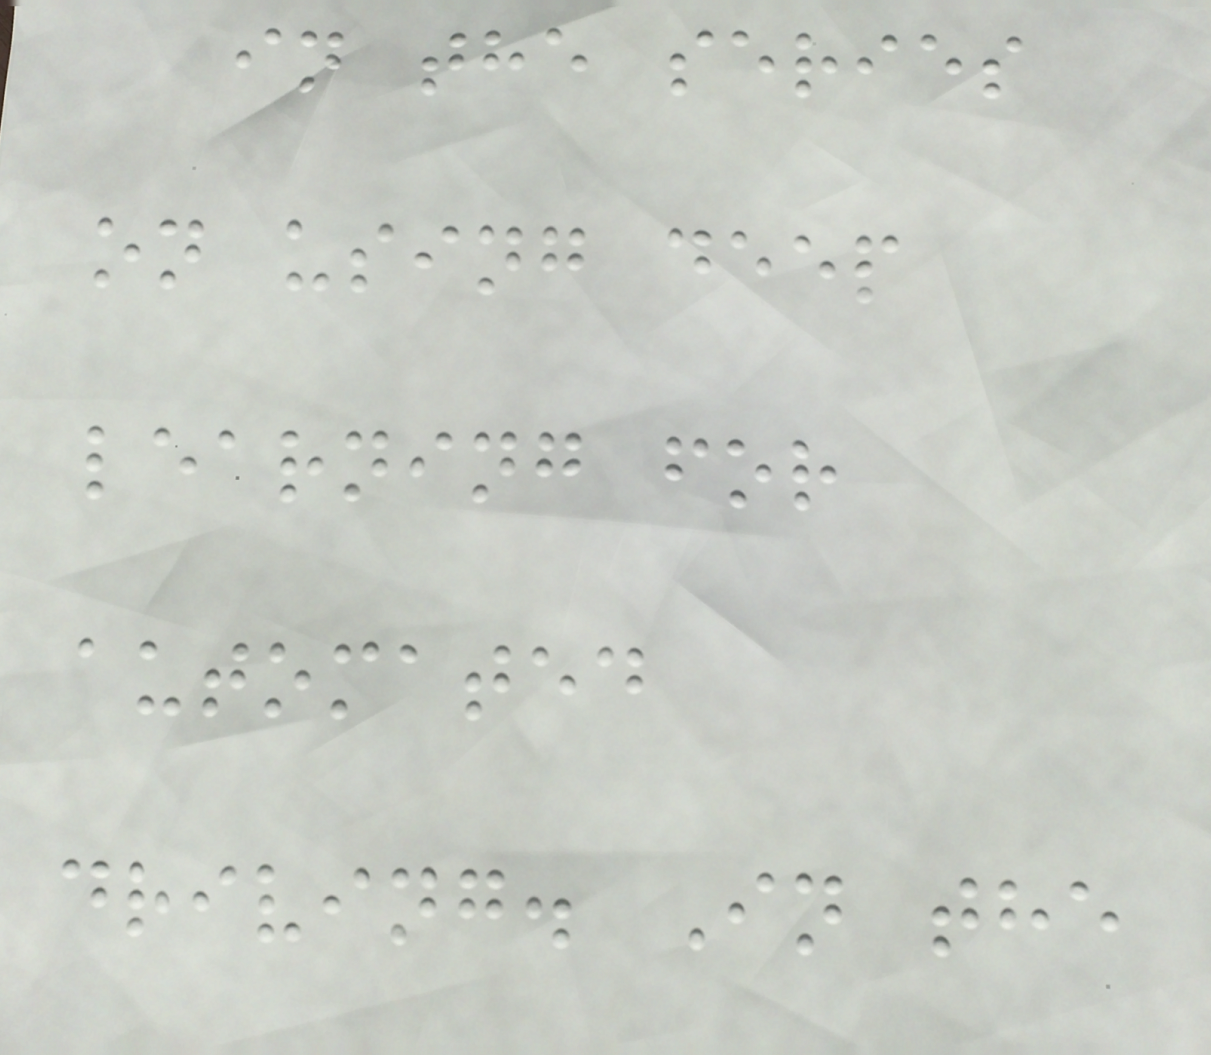in the series
on using deep
learning for
automated
driving. In the
